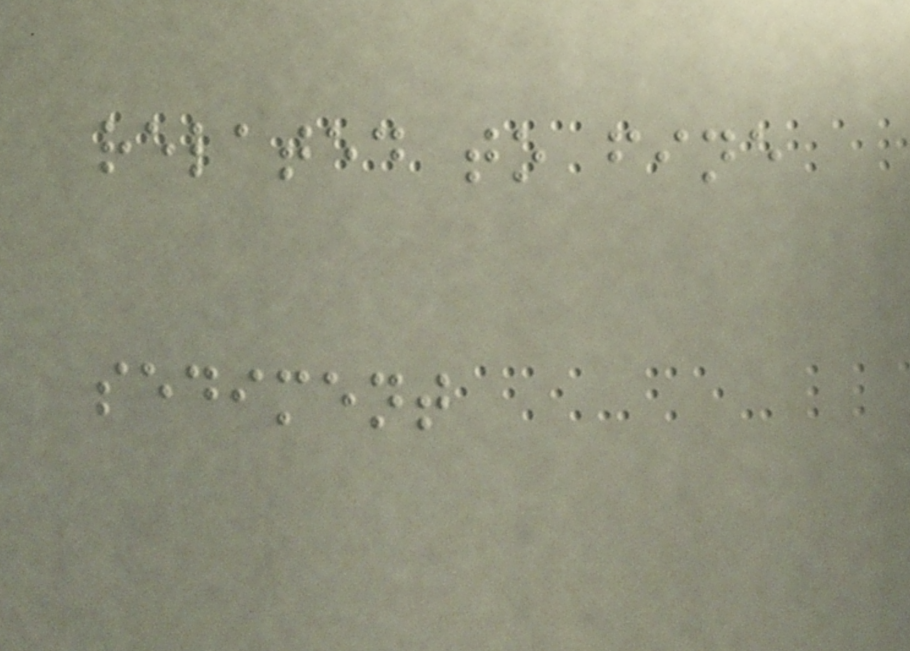related to fine
sediment
